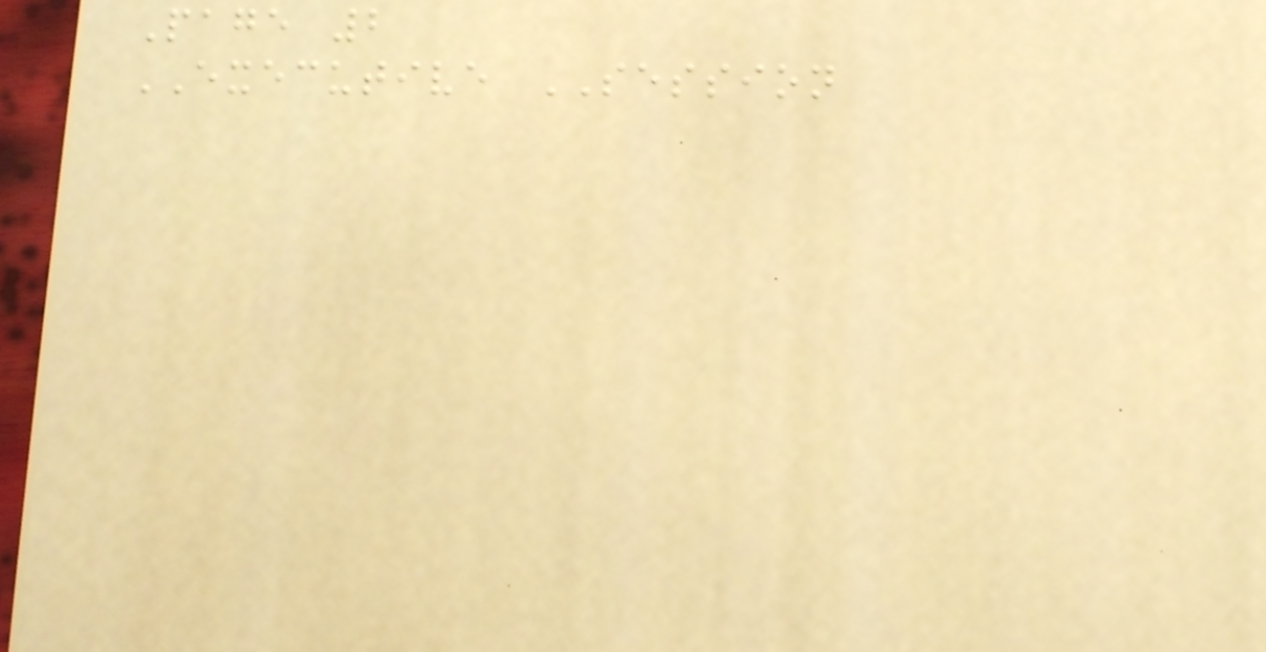Page 2
EXECUTIVE SESSION
